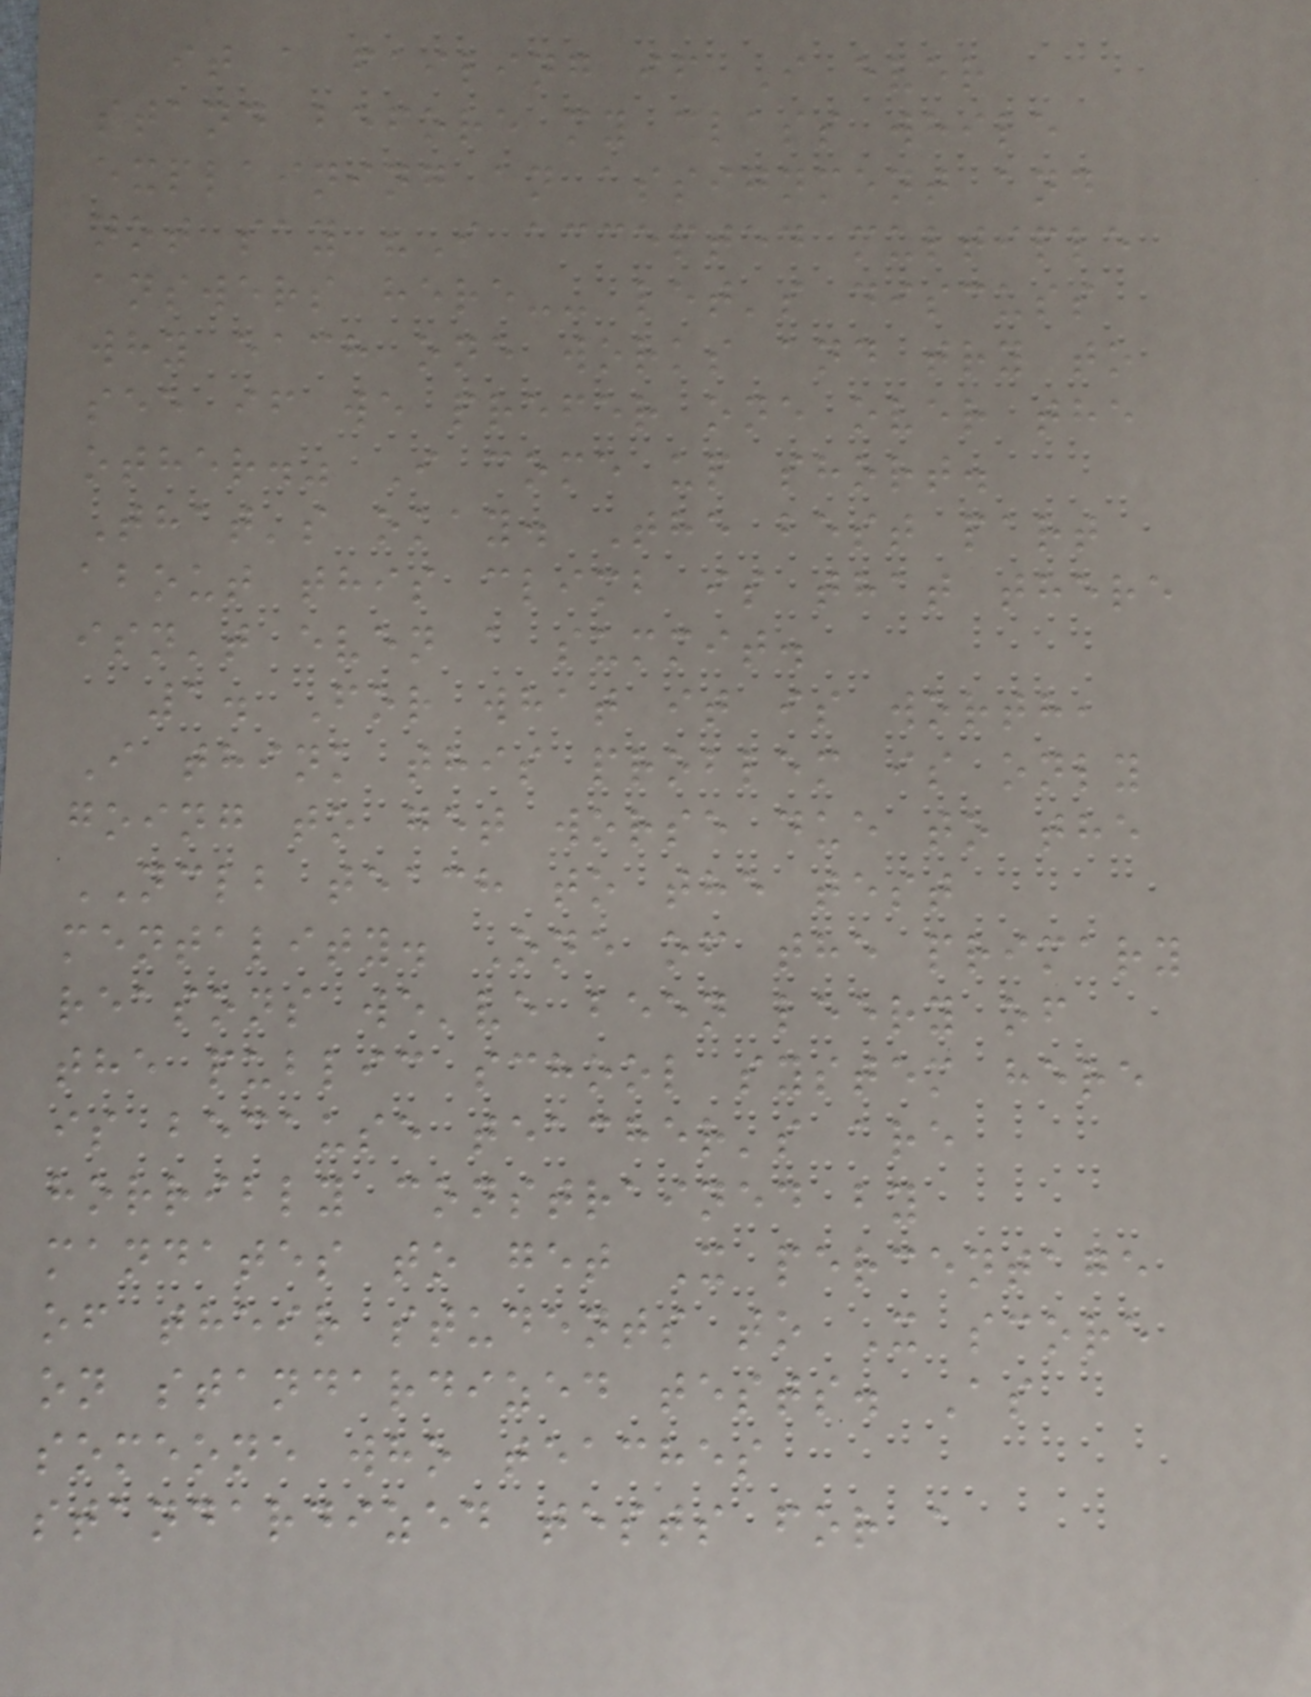it a failing if I ever
stand before my class while
explaining an assignment and
not say "I accepted multiple
answers here-- let's discuss
why each one works and try to
see if we prefer one over the
other." I come up short.
That's okay. The best part
about this climb is that there
isn't even a summit.
1. For what it is worth,
I think this problem is only
going to get worse due to the
NCLB teach to the test
mentality. One of the primary
reasons we've been leery of
the public school system here
is because teacher's are
horribly constrained by
mandates to get X percentage
of their students to X score
on standardized tests. As
someone who teaches
standardized tests for a
